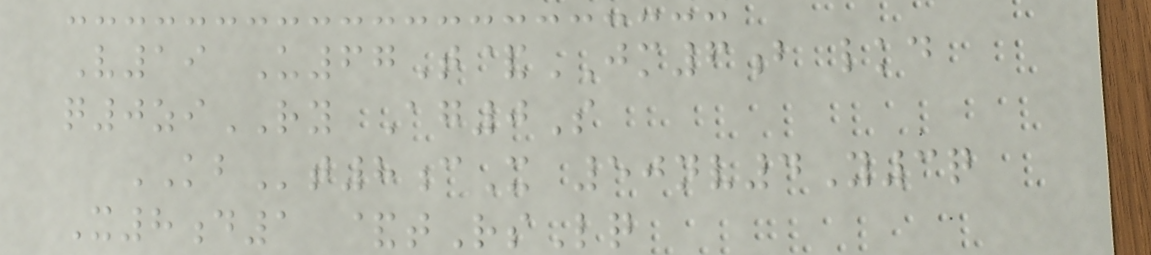V19 U67T&JM6b lkd
q0ziRY Ag0S
KBt8cX 50nv4Y3q
X8d1 &tRsLq
